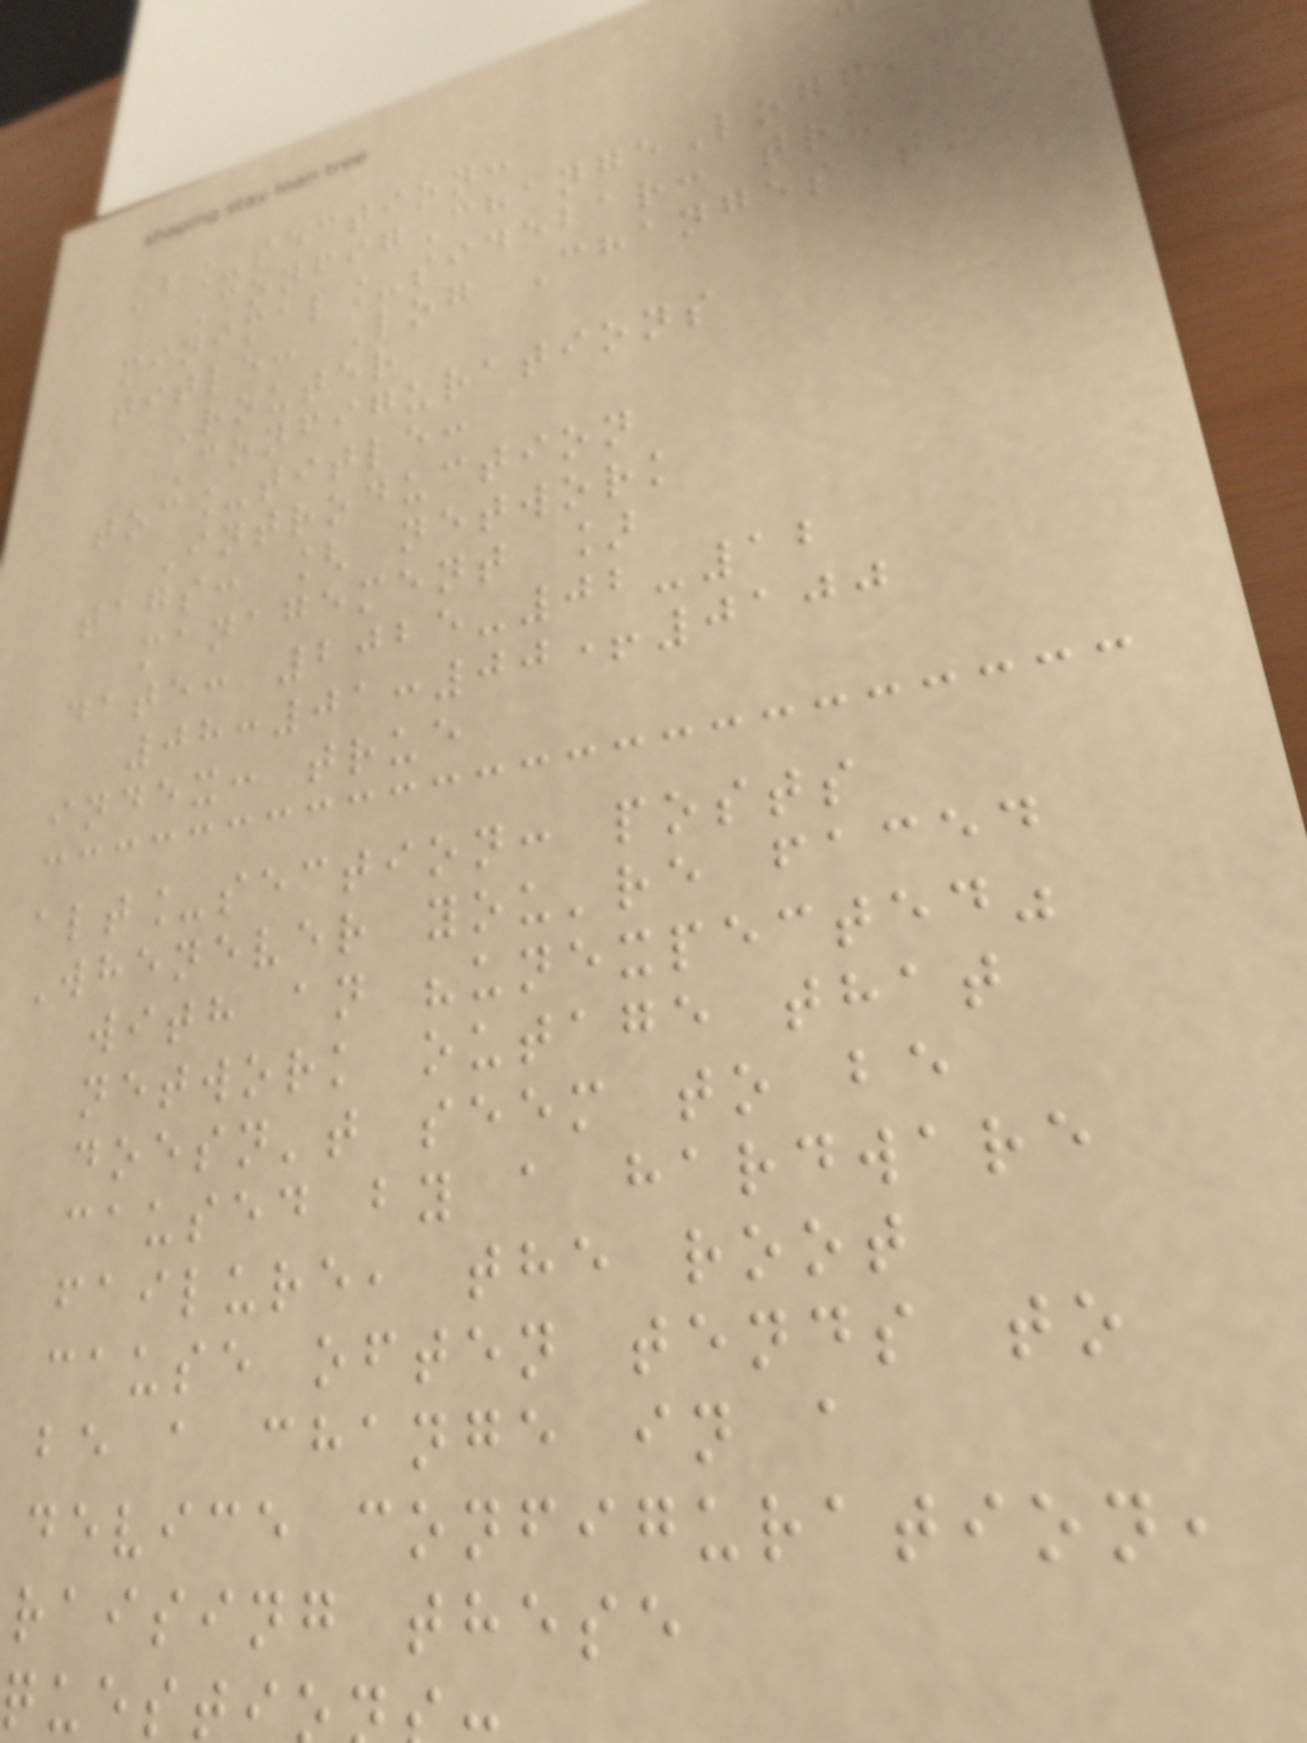kb_section:
ConfigChangeLogging
minimal_sidebar: true
title: Log Changes to
Router
Configurations
toc_title:
Introduction
tags: [ network
management ]
date: 2025-02-12
08:01:00+0100
index: true
alt_section: posts
Whenever you're faced
with an "unexpected"
network outage that
doesn't seem to be
caused by a hardware
failure, the root
cause often tends to
be a change in a
device configuration,
raising these
quest
